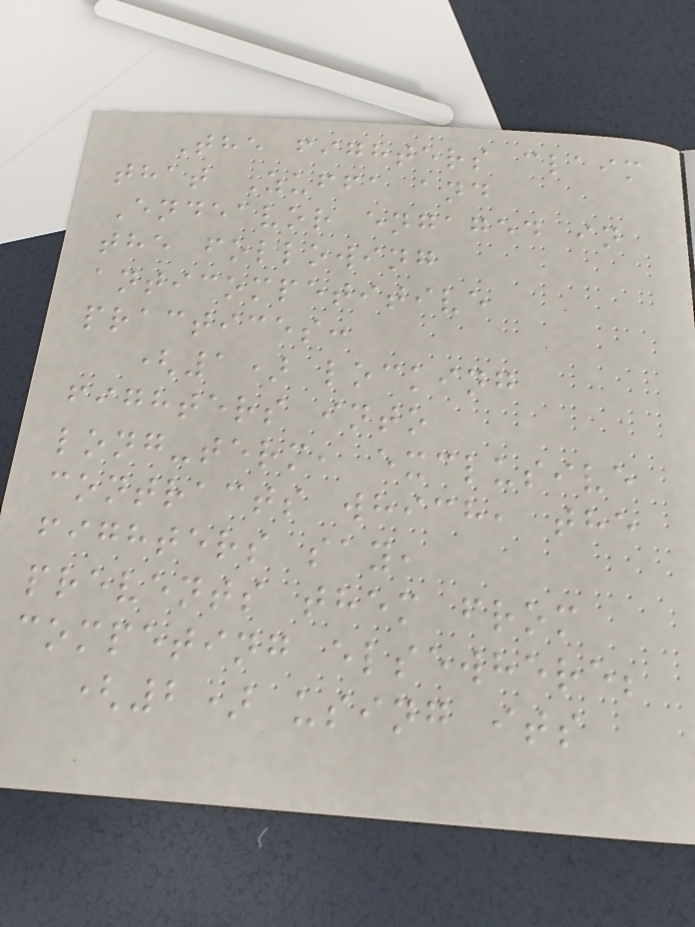The fighters claim
that Zuffa and
Endeavor engaged in
the following
anticompetitive
practices:
(1) locking
fighters into
long-term, exclusive
contracts which, the
fighters say,
prevents them from
competing elsewhere;
(2) using its
